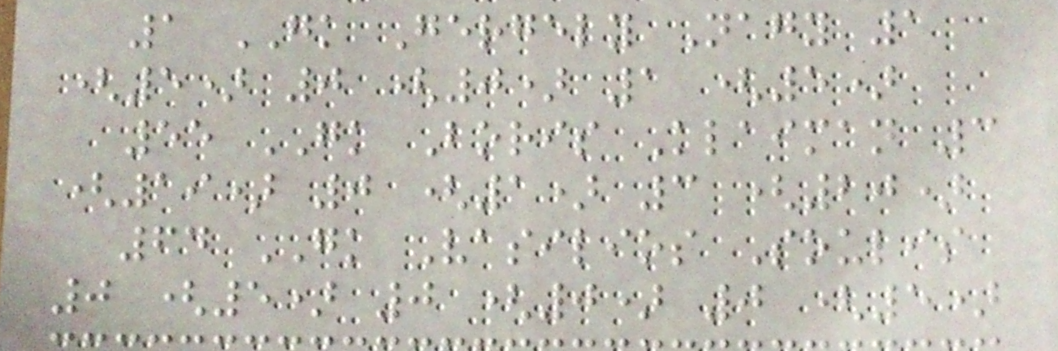1 GK Gergely Nagy 1
(5) 0 (0) 1 (5)
55 GK Boris Klaiman 3
(19) 0 (1) 3 (20)
64 GK Vasilios Soulis
0 (5) 0 (0) 0 (5)
